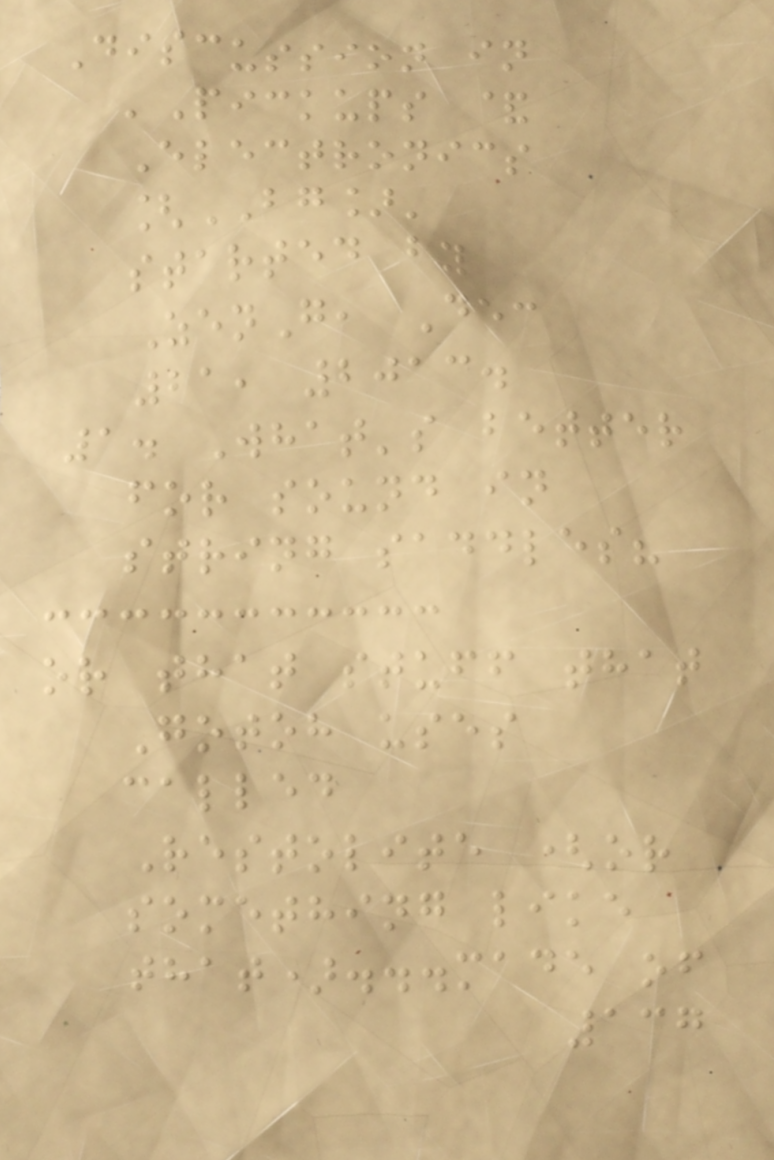Discussion in
'Pickups &
Electronics
[BG]'
started by
ZenG, Dec
21, 2013.
1. What's better
for sound in
string saddles?
or that stuff that
Gotoh uses
called
Restolite (or
something like
that)...made of
137
